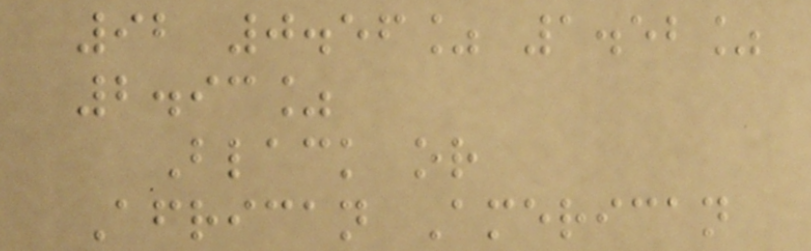92 0.56% 1.52%
2.93%
Black or
African American
